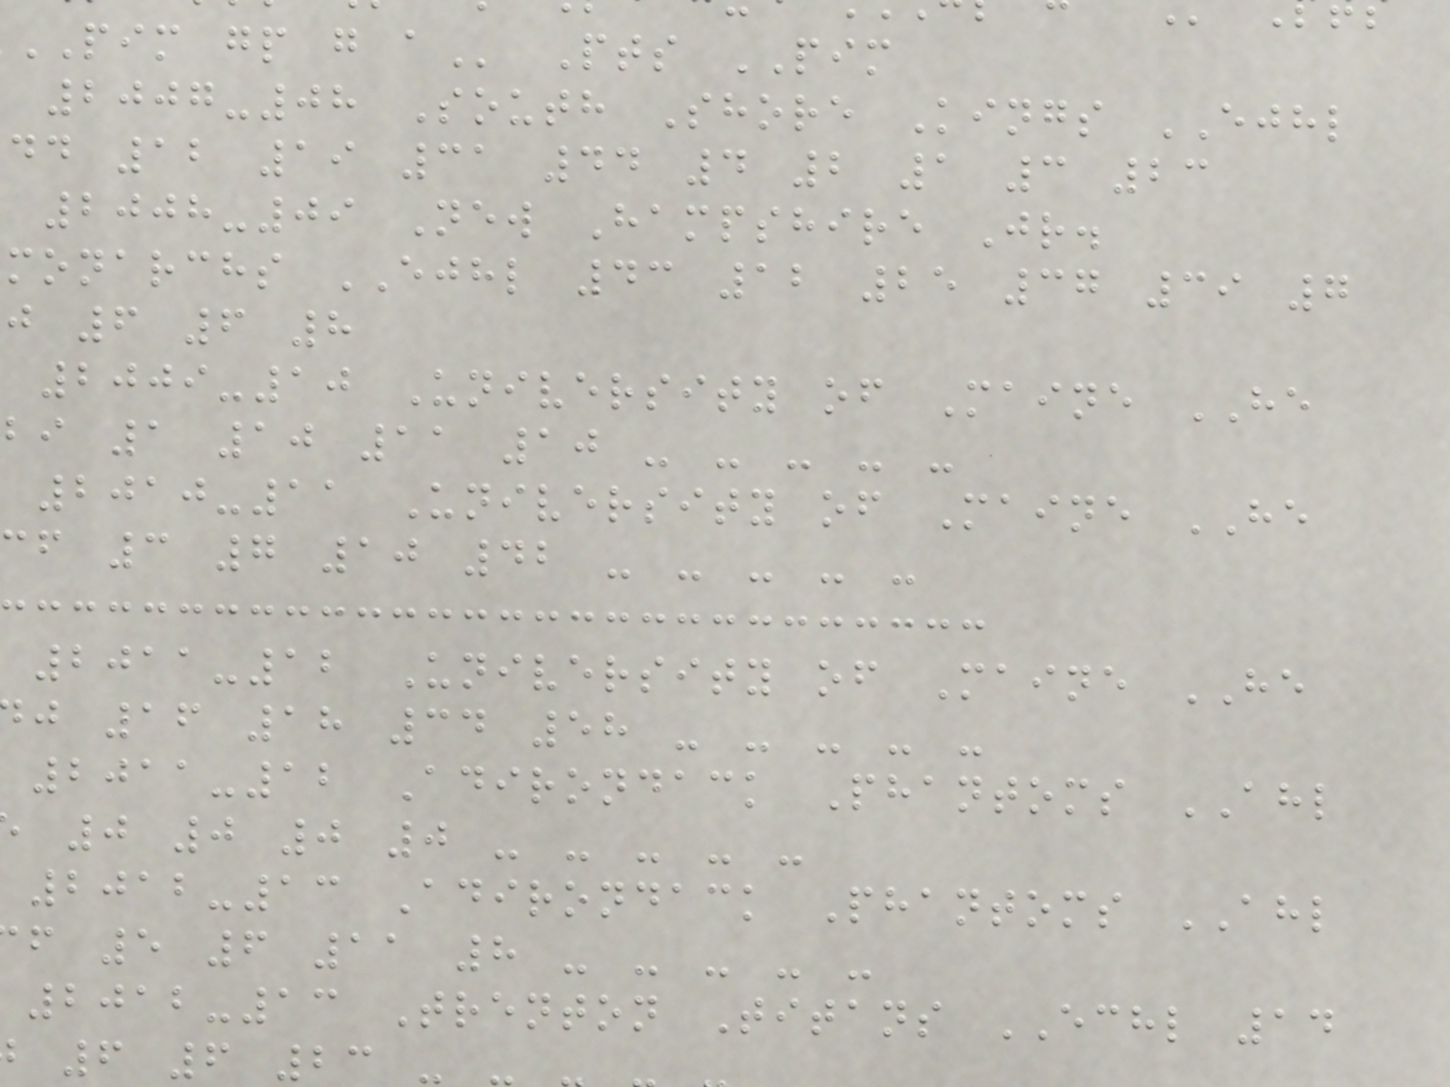PIM gp g
2007-08 South Shore Kings EJHL
dd 12 19 31 44 4 2 1 3 23
2008-09 New Hampshire Jr.
monarchs EJHL 43 12 25 37 39 7
j 6 6 8
2009-10 University of Maine HE
bi 1 10 11 10 - - - - -
2010-11 University of Maine HE
cf 3 7 10 42 - - - - -
2011-12 University of Maine HE
j 16 18 34 58 - - - - -
2011-12 Adirondack Phantoms AHL
0 0 0 0 - - - - -
2012-13 Adirondack Phantoms AHL
f 5 6 11 8 - - - - -
2012-13 Trenton Titans ECHL 14
6 6 23 - -
